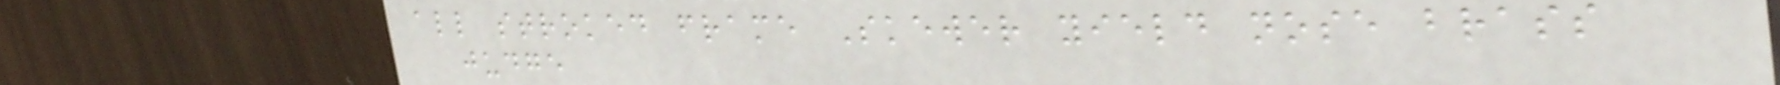all stroked frame Skewer yield nose brass
judge
